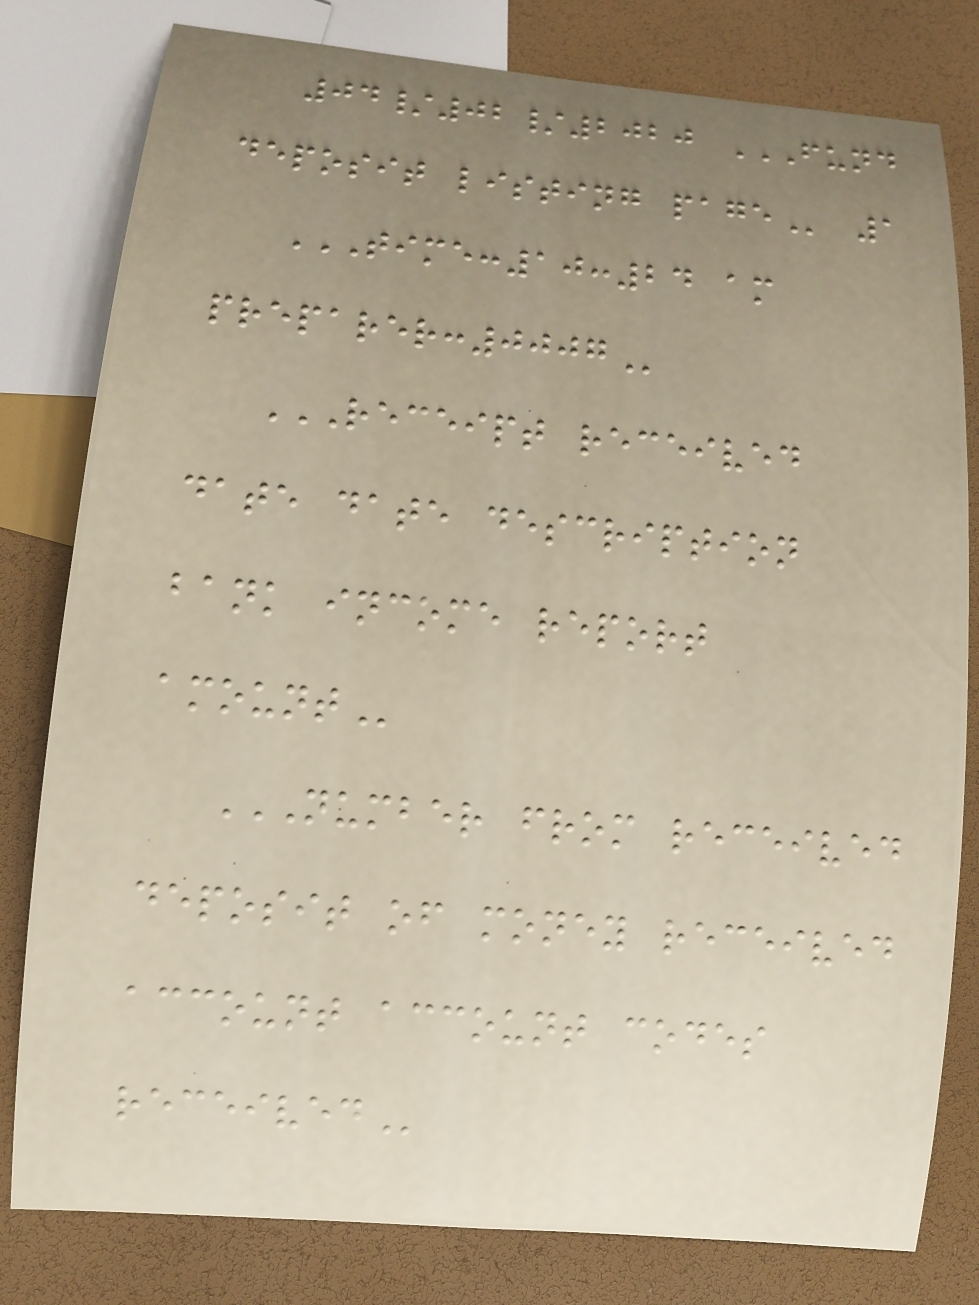04/02/2020 FUND
DEPOSIT LISTING PAGE 1
TIME:10:24 AM
PREPARER:0007
RECEIPT RECEIVED
DATE DATE DESCRIPTION
BANK INCOME REPORT
AMOUNT
NUMBER FROM RECEIVED
DEPOSIT OF MONEY RECEIVED
ACCOUNT ACCOUNT CODES
RECEIVED
